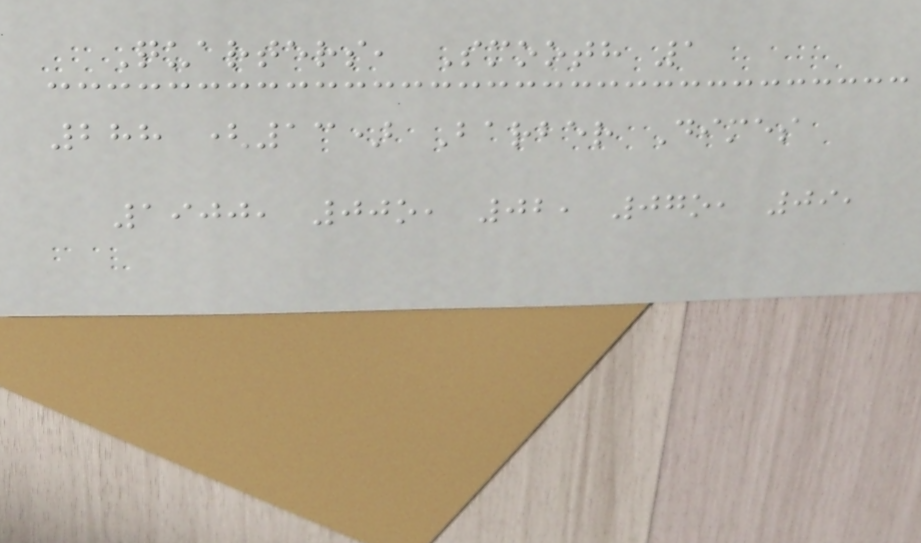Quarters, Smooth 1
288 (13) Barber Dimes
1900, 00o, 02, 07o, 09,
